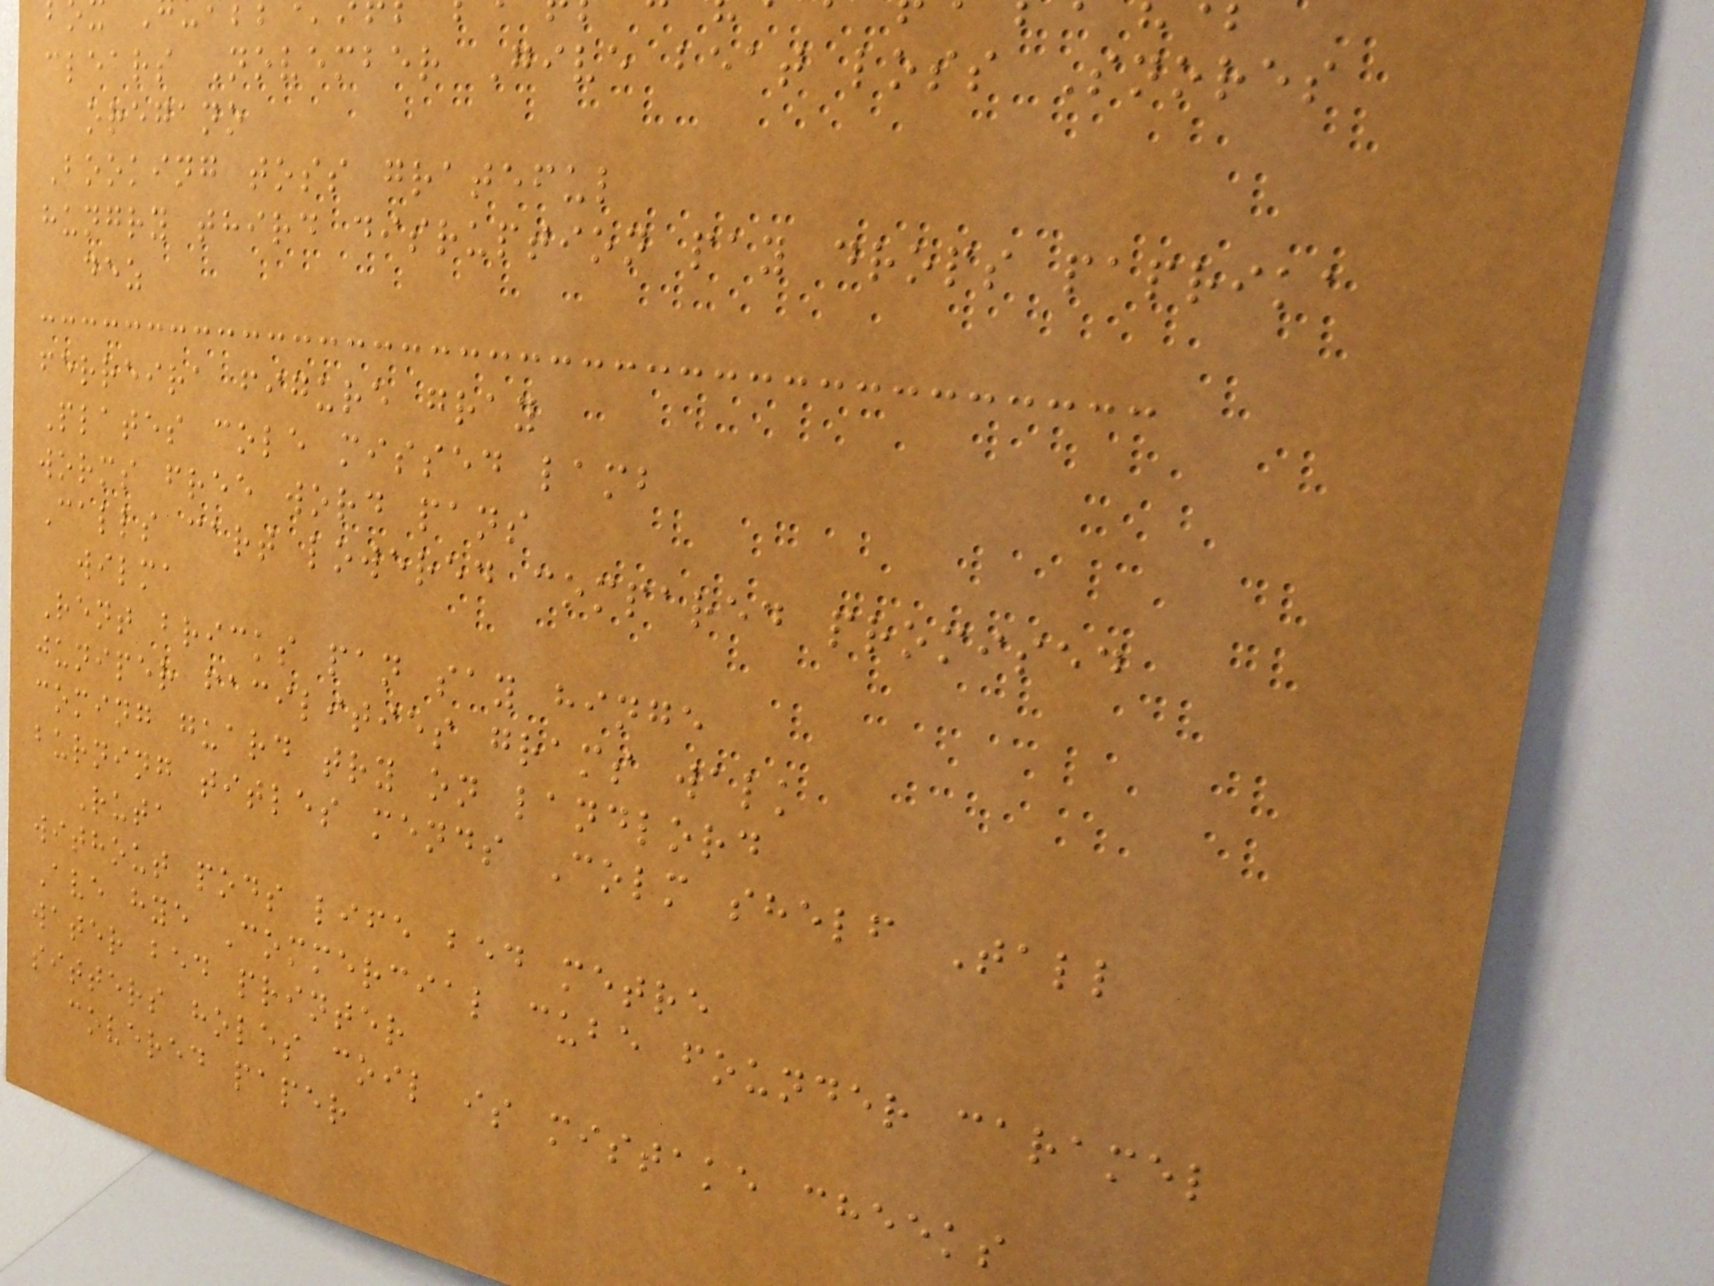clears November Give beat loss Snores
oregano
Booking toss grateful
hungry third disruption pay drops paprika
dez
ferreira figure gray
Plates cole missed lamb
worms free word pans
Calls cart lowered compared promised
wilma
Rent bricks pan say hinge
juniper facilities grams walk
coming guard try on landlord
burning titles mends Colm shelf Tall
Ruta
without pods life bed metre
Ave hye Commercial cube founder caramel
water bed printer
sitters holes coil is mistake cheeks
covered paper
